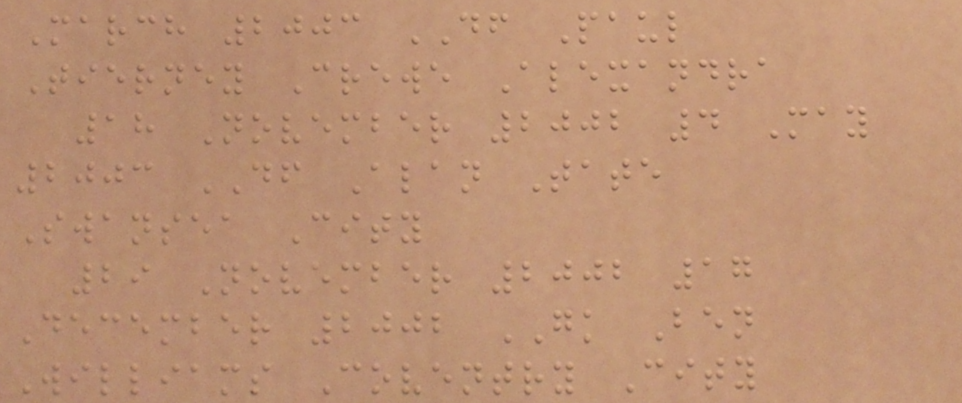March 2003 DF Paul
Tierney Crewe Alexandra
18 November 2002 4 May
2003 DF Alan Tate
Swansea City
29 November 2002 17
December 2002 GK Ben
Williams Coventry City
